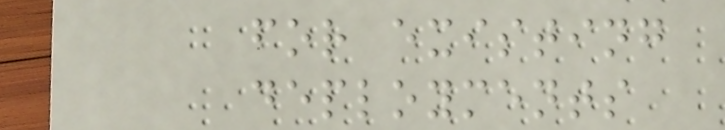for existing
deployments
